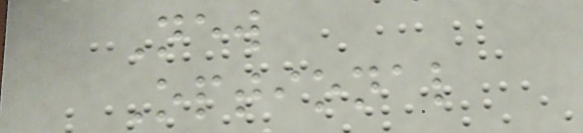New
Optional
